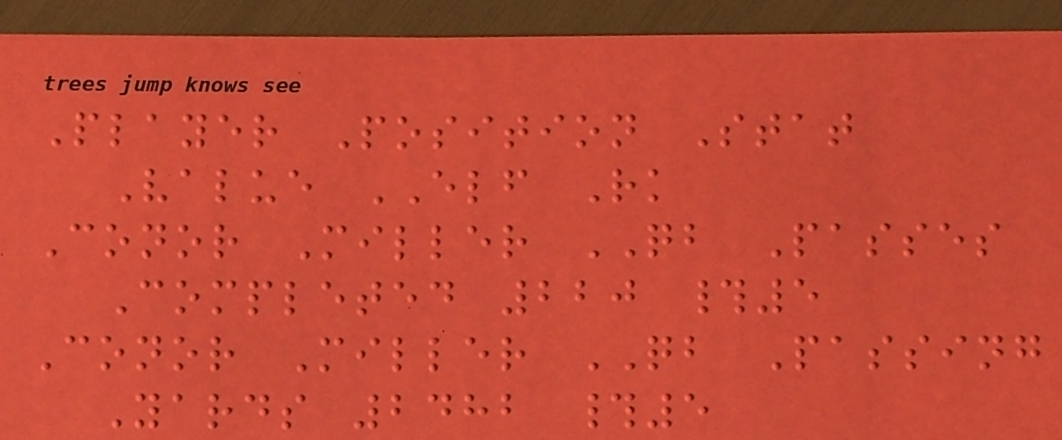Player Position Stat
Value ELF Rk
Conor Miller QB Passes
Completed 220 #5
Conor Miller QB Passing
Yards 2482 #5
